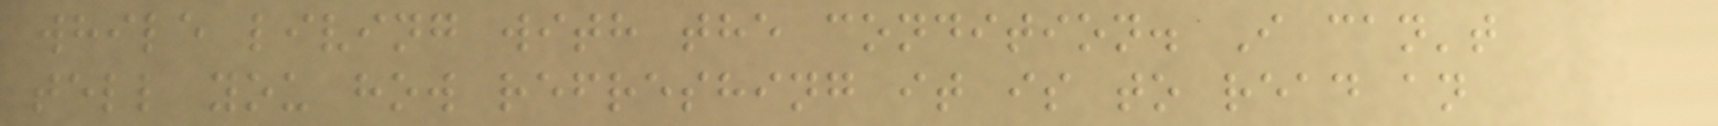while living with the condition. I can't
tell you how refreshing it is to read an
